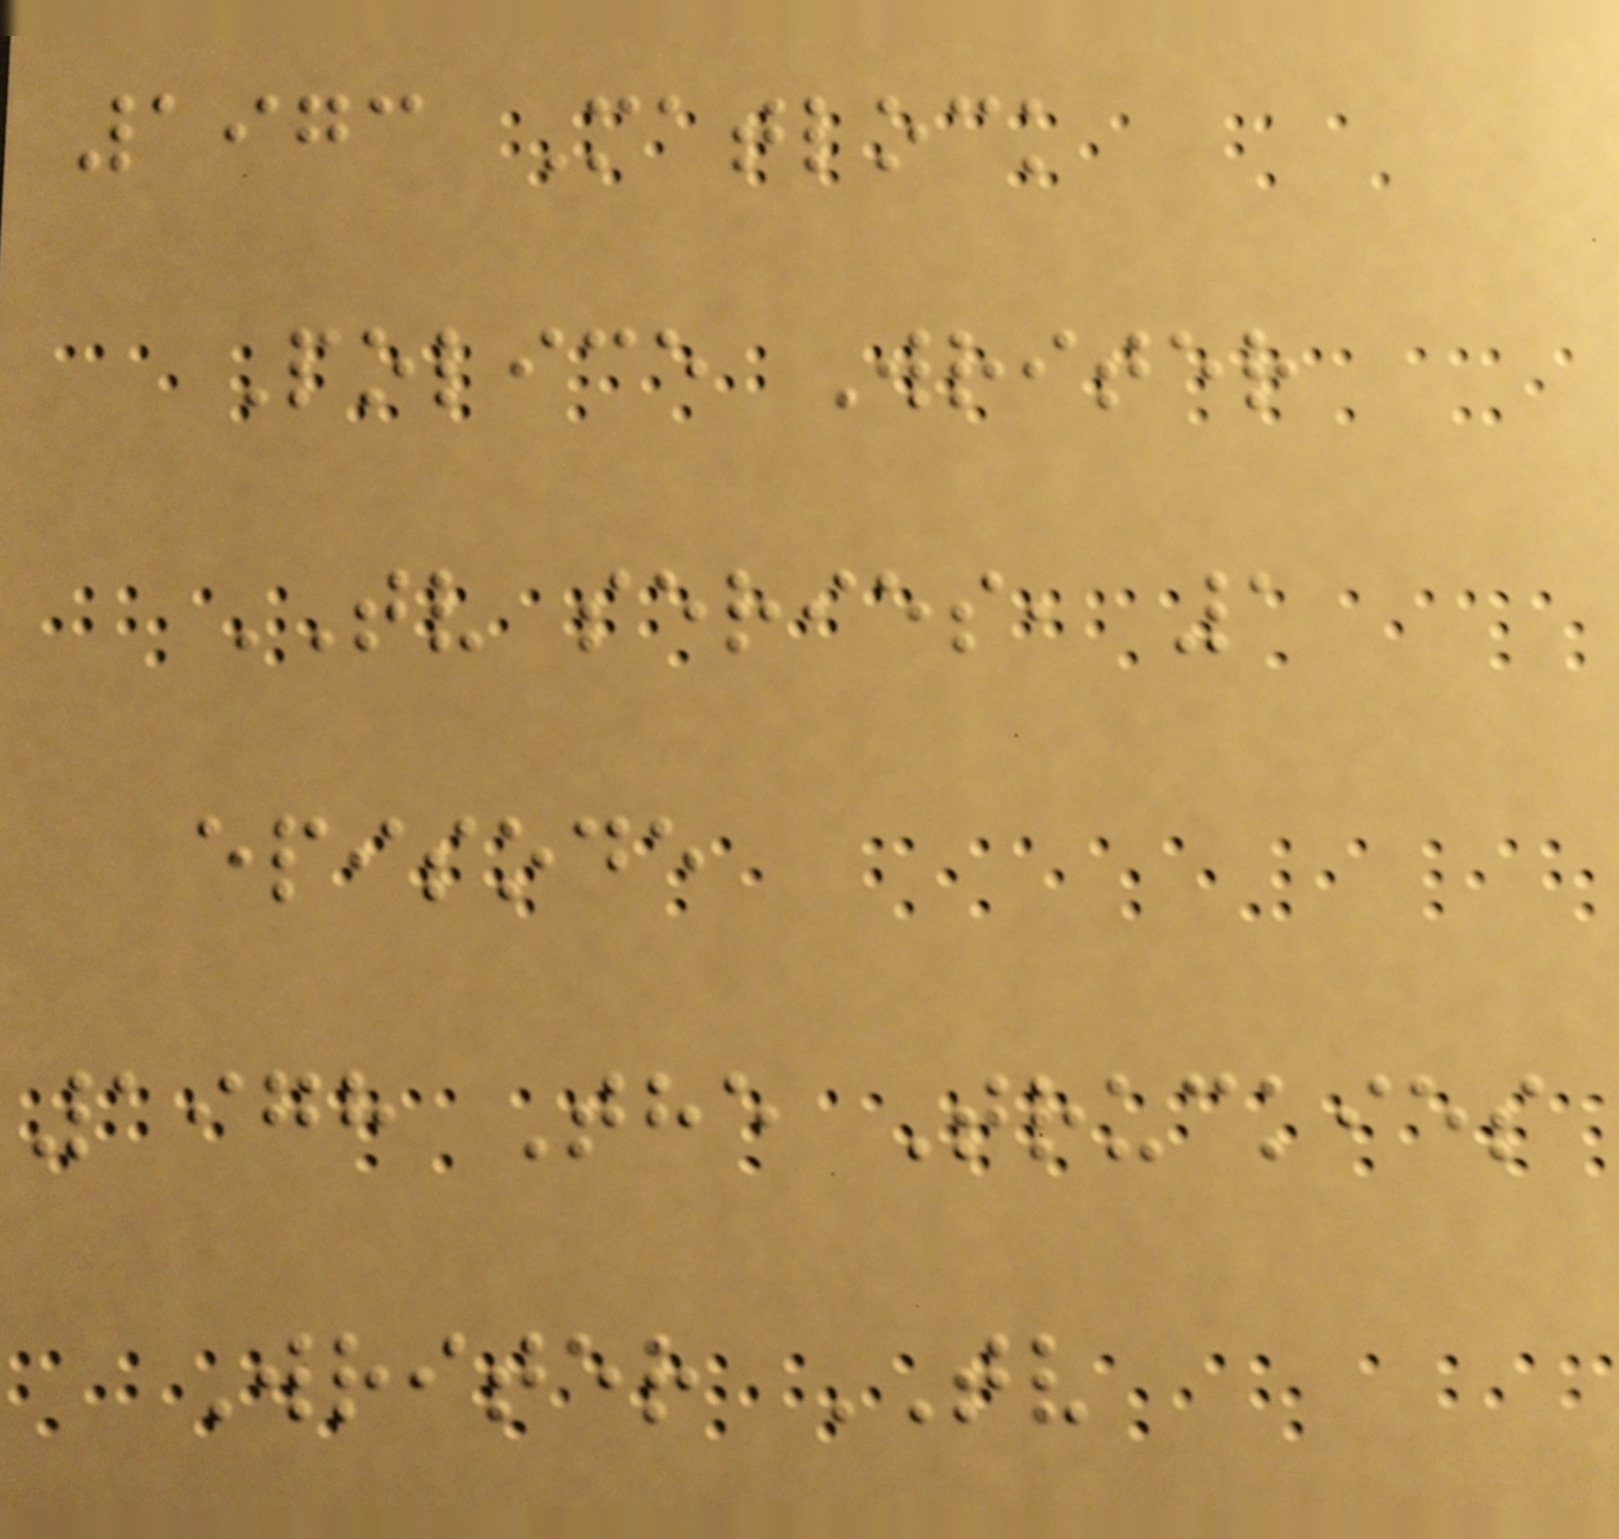1973 Matlock
Police Writer
TV series, 1
episode
1978 The Truckies
Writer TV
